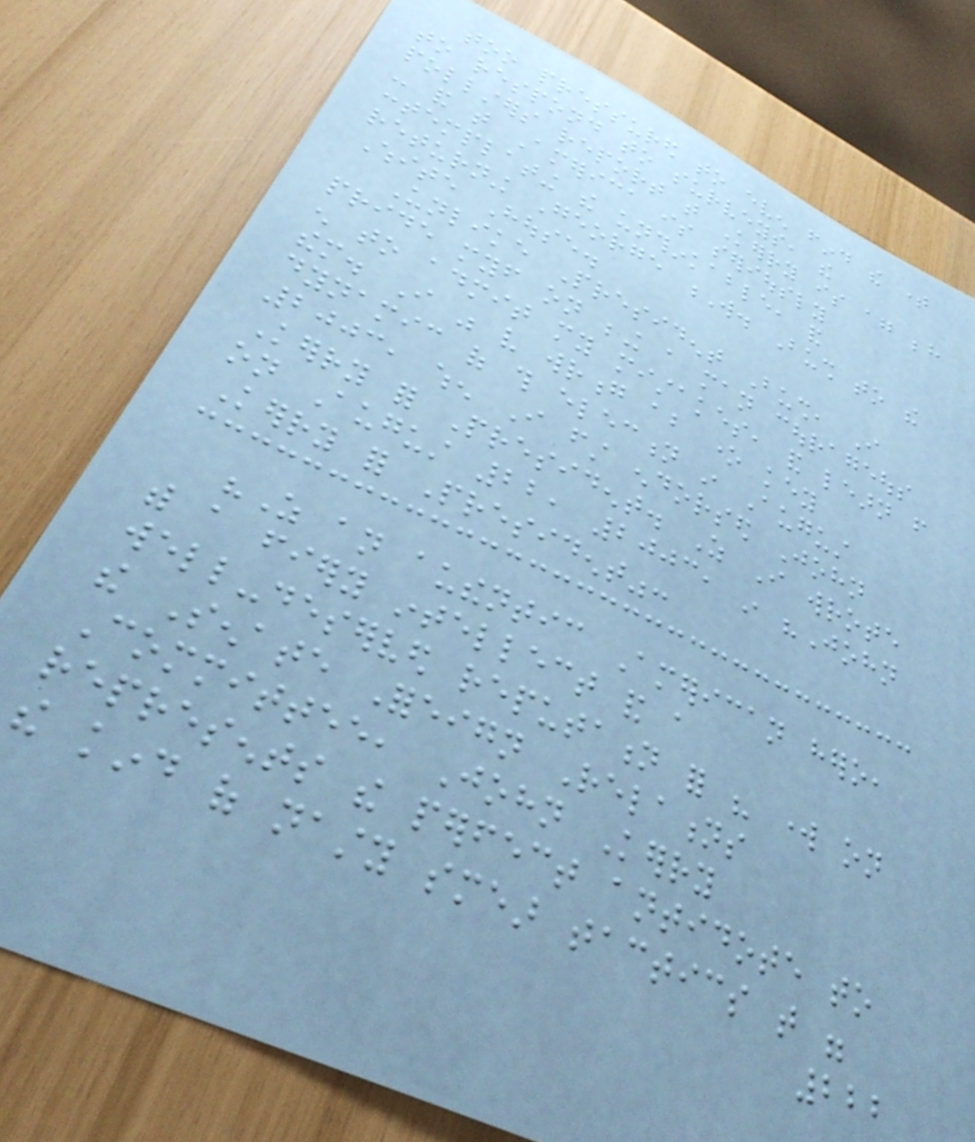too pressured to even find the time
to respond to surveys, the
pollsters report that Kerry is again behind
- and that America is seriously
contemplating the unthinkable, and
returning George W. Bush to the
White House.
Unlike President Bush, I
pride myself on being a man courageous
enough to admit my mistakes, and learn from
them. I was very wrong about one key
dynamic of this election in August
2003, when I first endorsed John
Kerry for President. As I wrote
on August 22, 2003, in "John
Kerry for President":
"As an authentic American hero,
with a fiery intellect and a
well-deserved reputation for his work on
the Senate Foreign Relations
Committee, John Kerry
represents the perfect antidote to
the kind of nasty smear tactics that were
222
